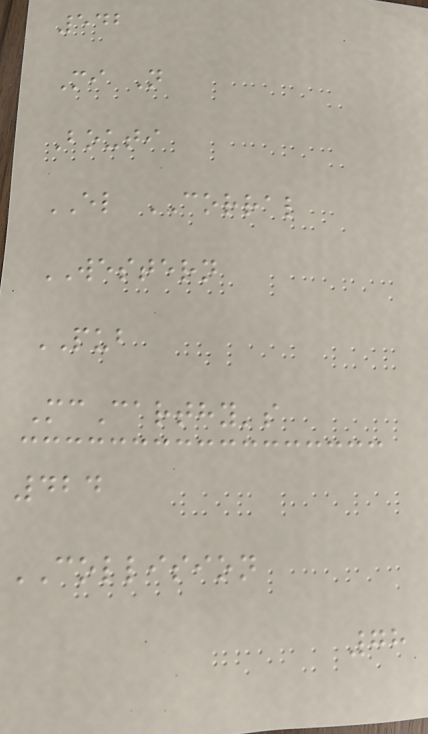542
Mi N
Bouti
EL CORRAL
WESTERN
PUB
McCarthy's
424
COLLISION
78
